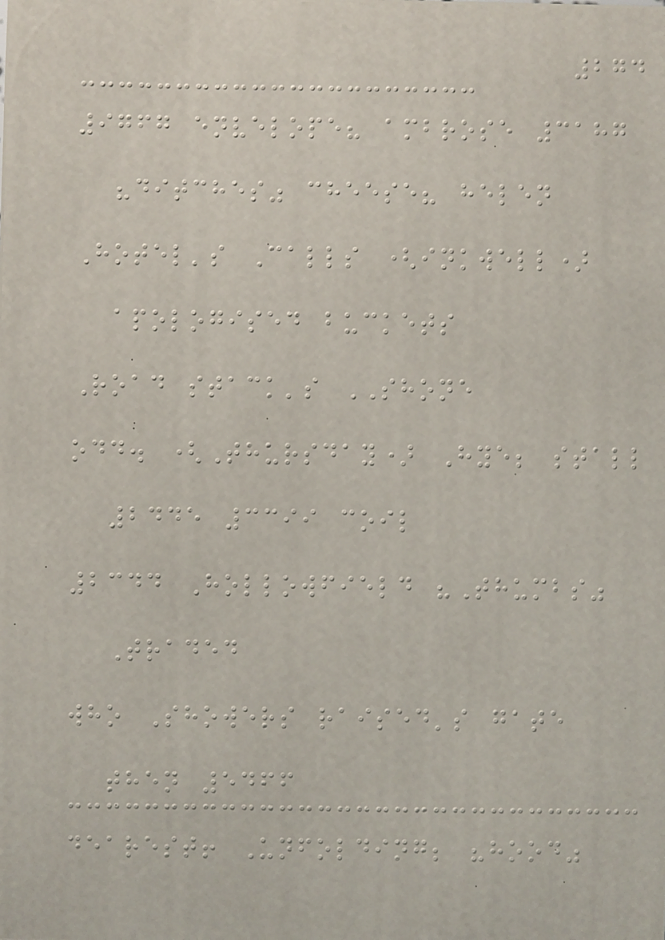274
9767 envelope? ambrose 3187
"ditches" cheese? helen
Hotel's Calls (inkwell)
apologised buckets
Road stack's SHONE
odd. (Thursday) Hye; stall
2445 3399 coil
2344 Hollowfield "Thumbs"
Traded
who Showers raised's gate
then 5466
dearest! Unfolding; "hood"
